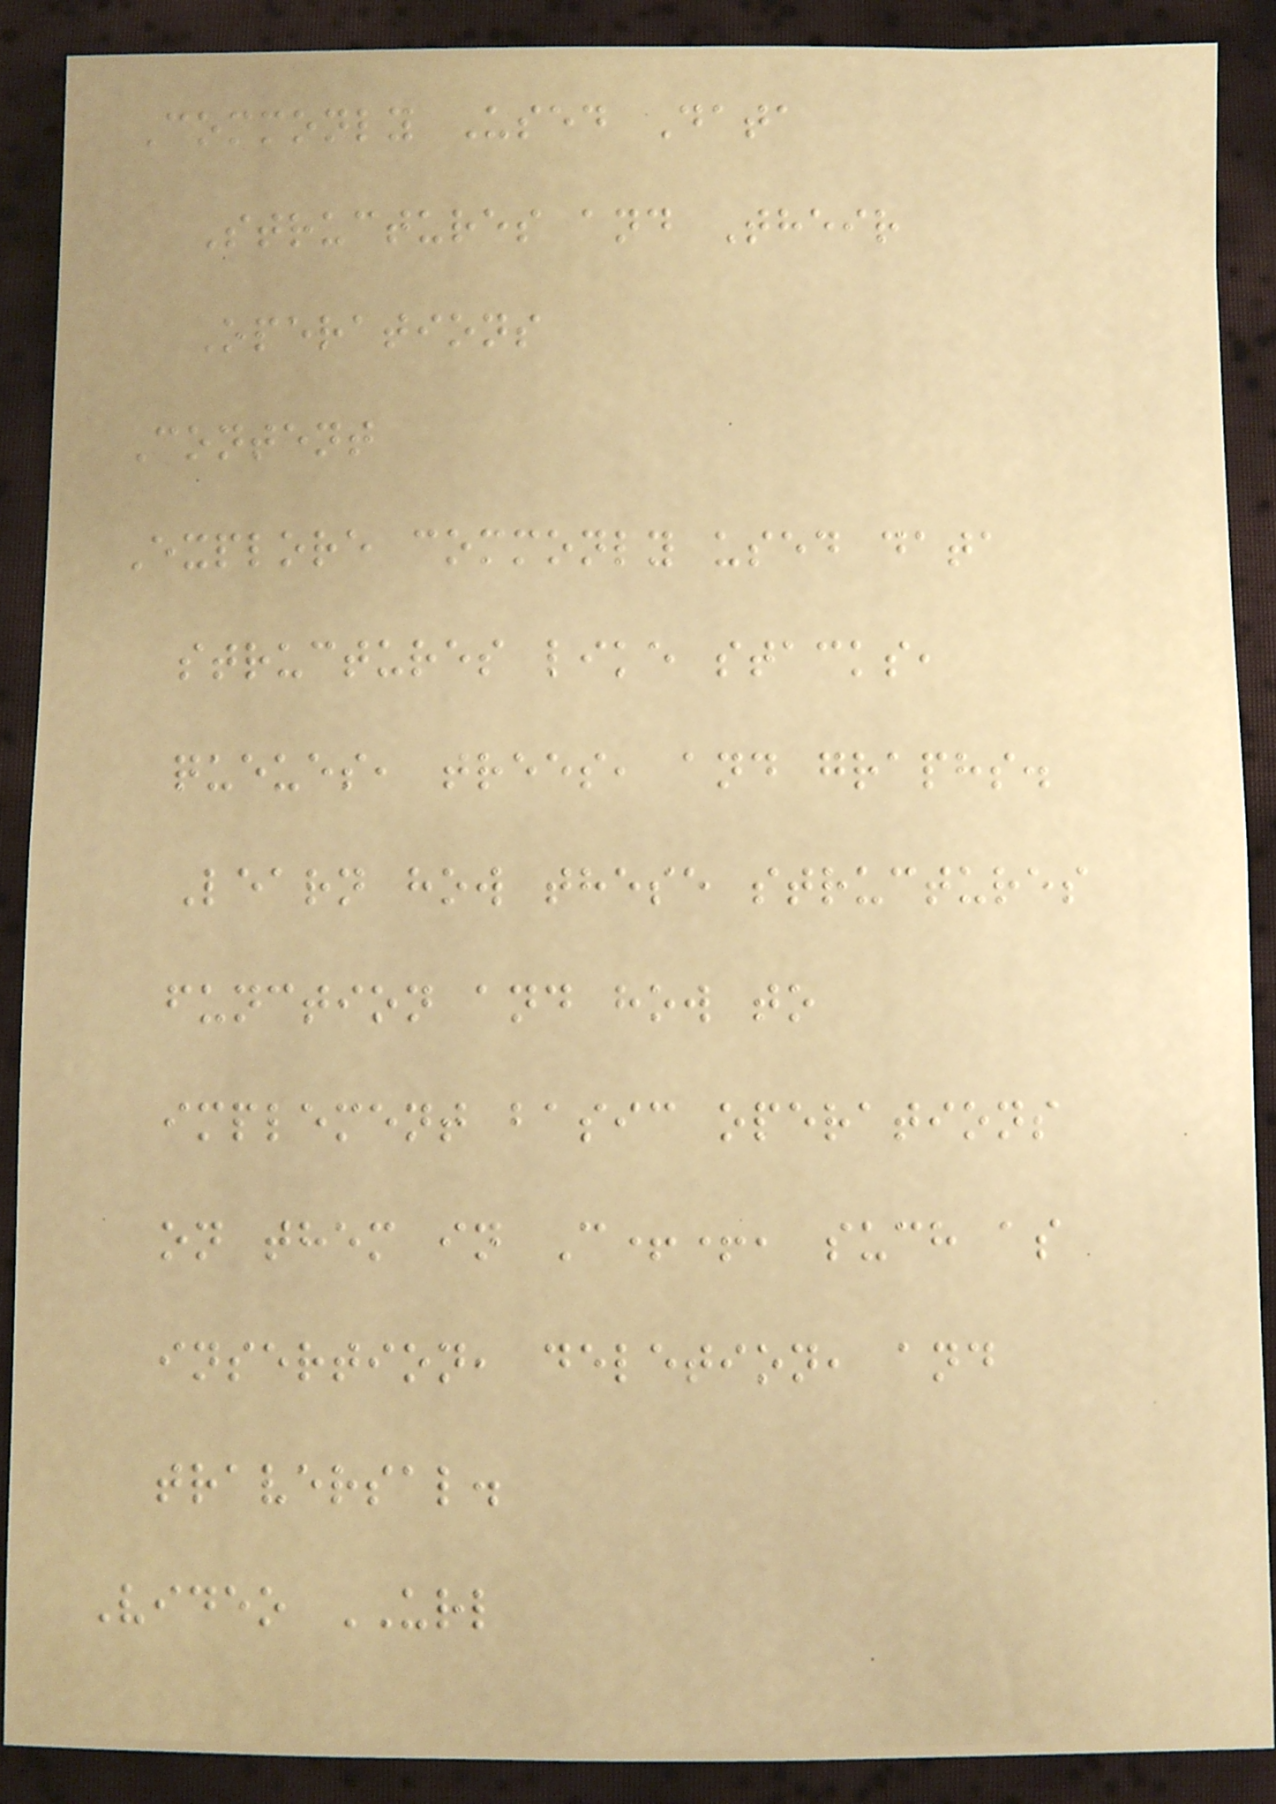Commonly Used Data
Structures and Their
Operations
Content
Explore commonly used data
structures like stacks,
queues, trees, and graphs.
Learn how these structures
function and how to
implement basic operations
on them in C++, such as
insertion, deletion, and
traversal.
Video URL
